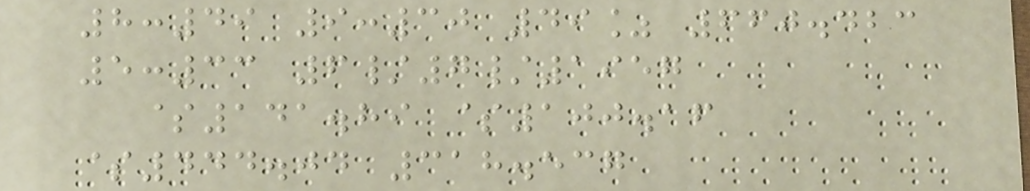8:49 9:30 49% 660.423
5:33 6/7/1957
$141.89 $100.16
$444.04 318.537
